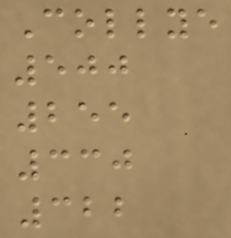Collye
500
255
330
322
